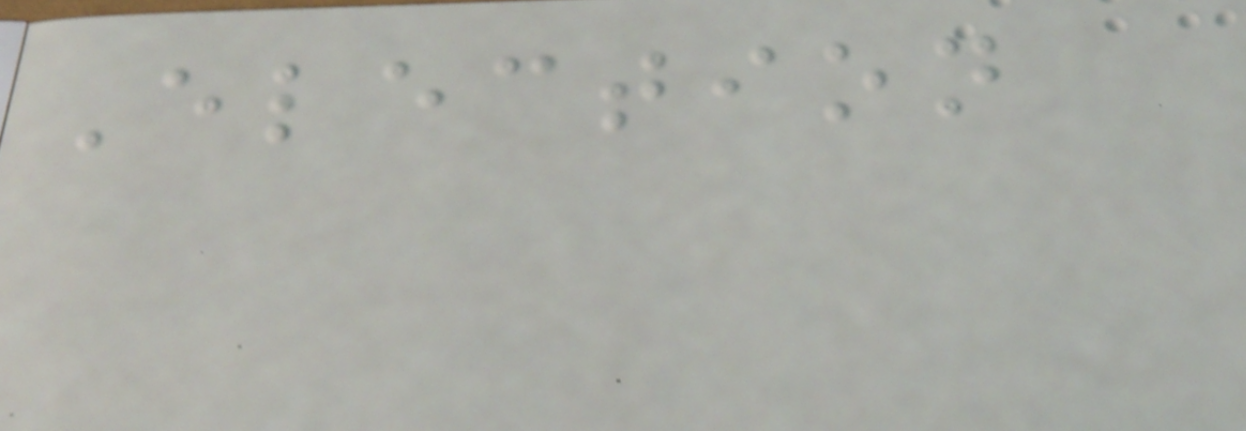Election
